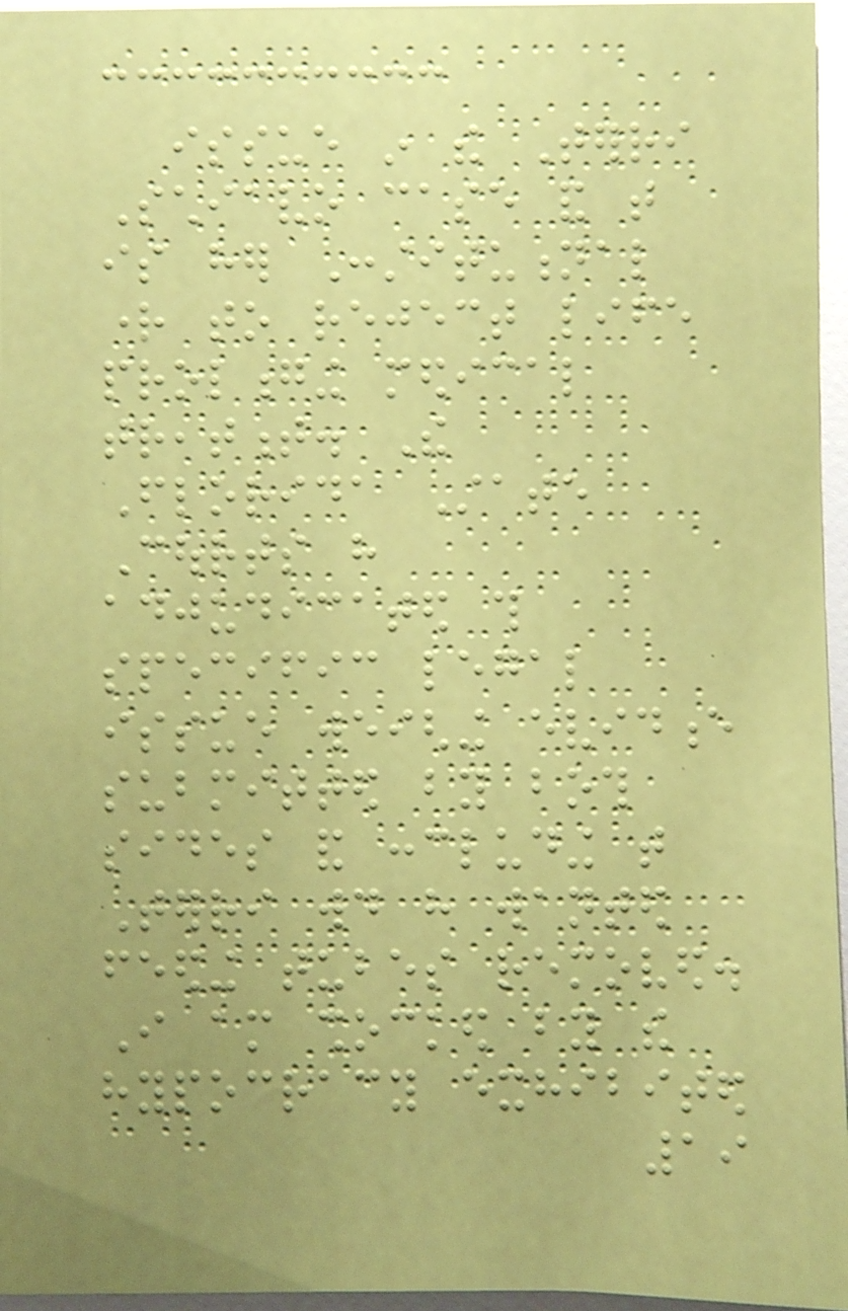issue in the Terri
Schiavo case and that
is her Constitutional
right to reject life
prolonging medical
treatment. The
Florida State
Courts have
adjudicated this
specific legal
issue weighing evidence
submitted by both
sides and concluding that
Terri would have wanted
feeding tubes removed.
I am shocked by the
hypocracy exhibited
19
